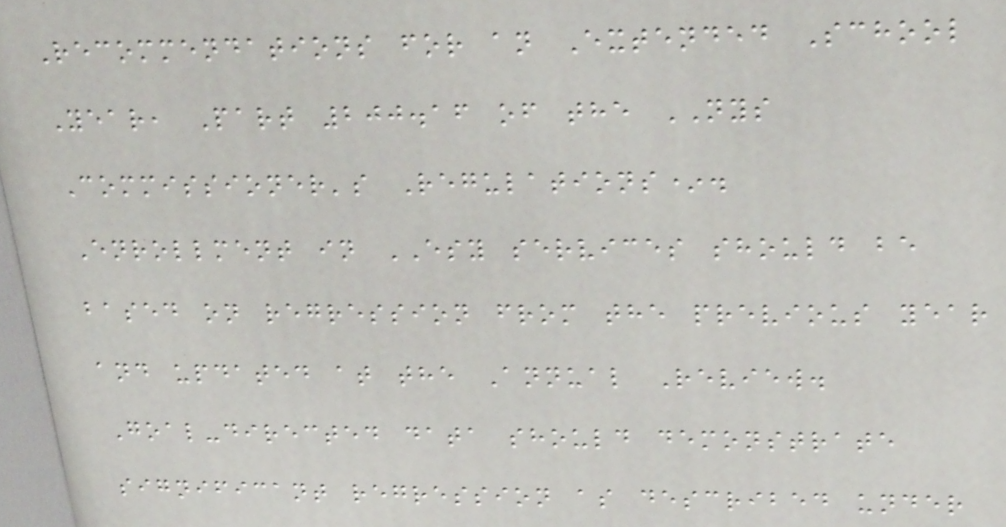Recommendations for an Extended School
Year, Part 200.16 of the NYS
Commissioner's Regulations*.
Enrollment in ESY services should be
based on regression from the previous year
and updated at the Annual Review.
Goal-directed data should demonstrate
significant regression as described under
